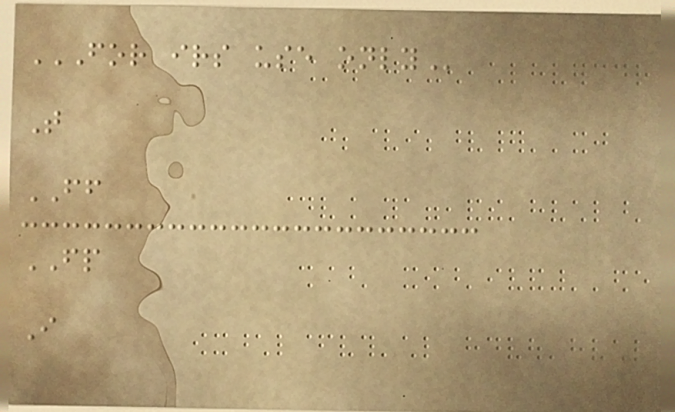FOR IRS USE ONLY
T
FF
FP
I
